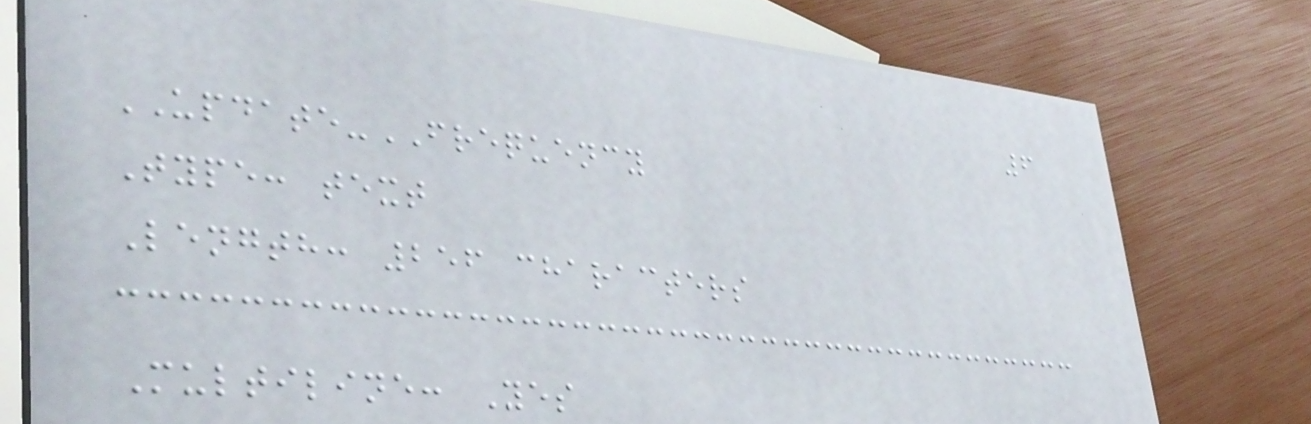6
UPDATE-FREQUENCY
Type: text
Length: 256 characters
Multiline: Yes
